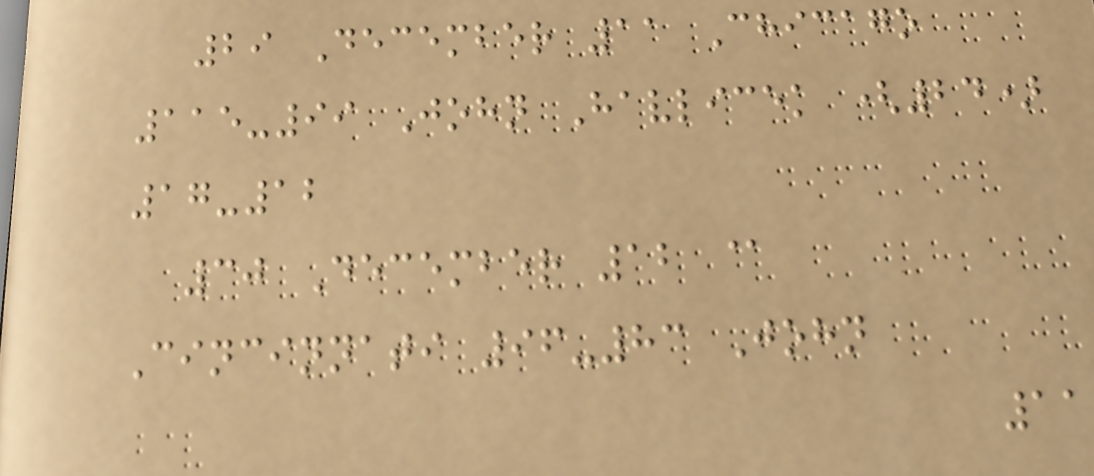29 December 11 Chicago
115-99 John Havlicek (24)
17-12
30 December 12 @
Cincinnati 96-83 John
11
